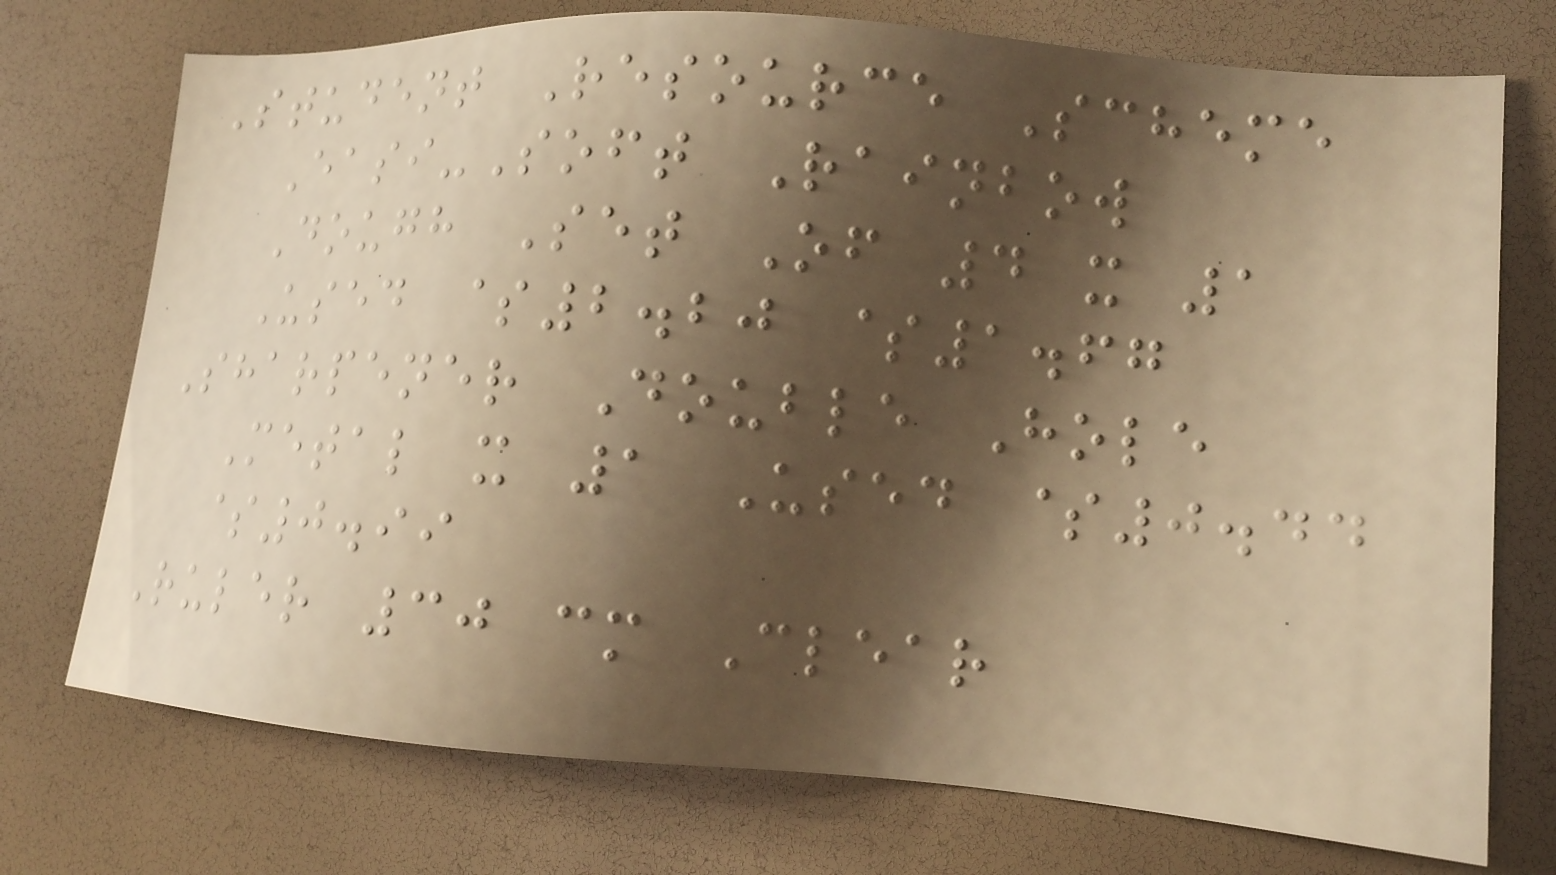Student Resource Scheme
Easi-Soft Rainbow
Dough Set Of 4 x 1
Used $2.20 $1.67
Sharpener Double Hole
Metal x 1 Used $0.44
$0.99
Ruler 30 cm Clear
